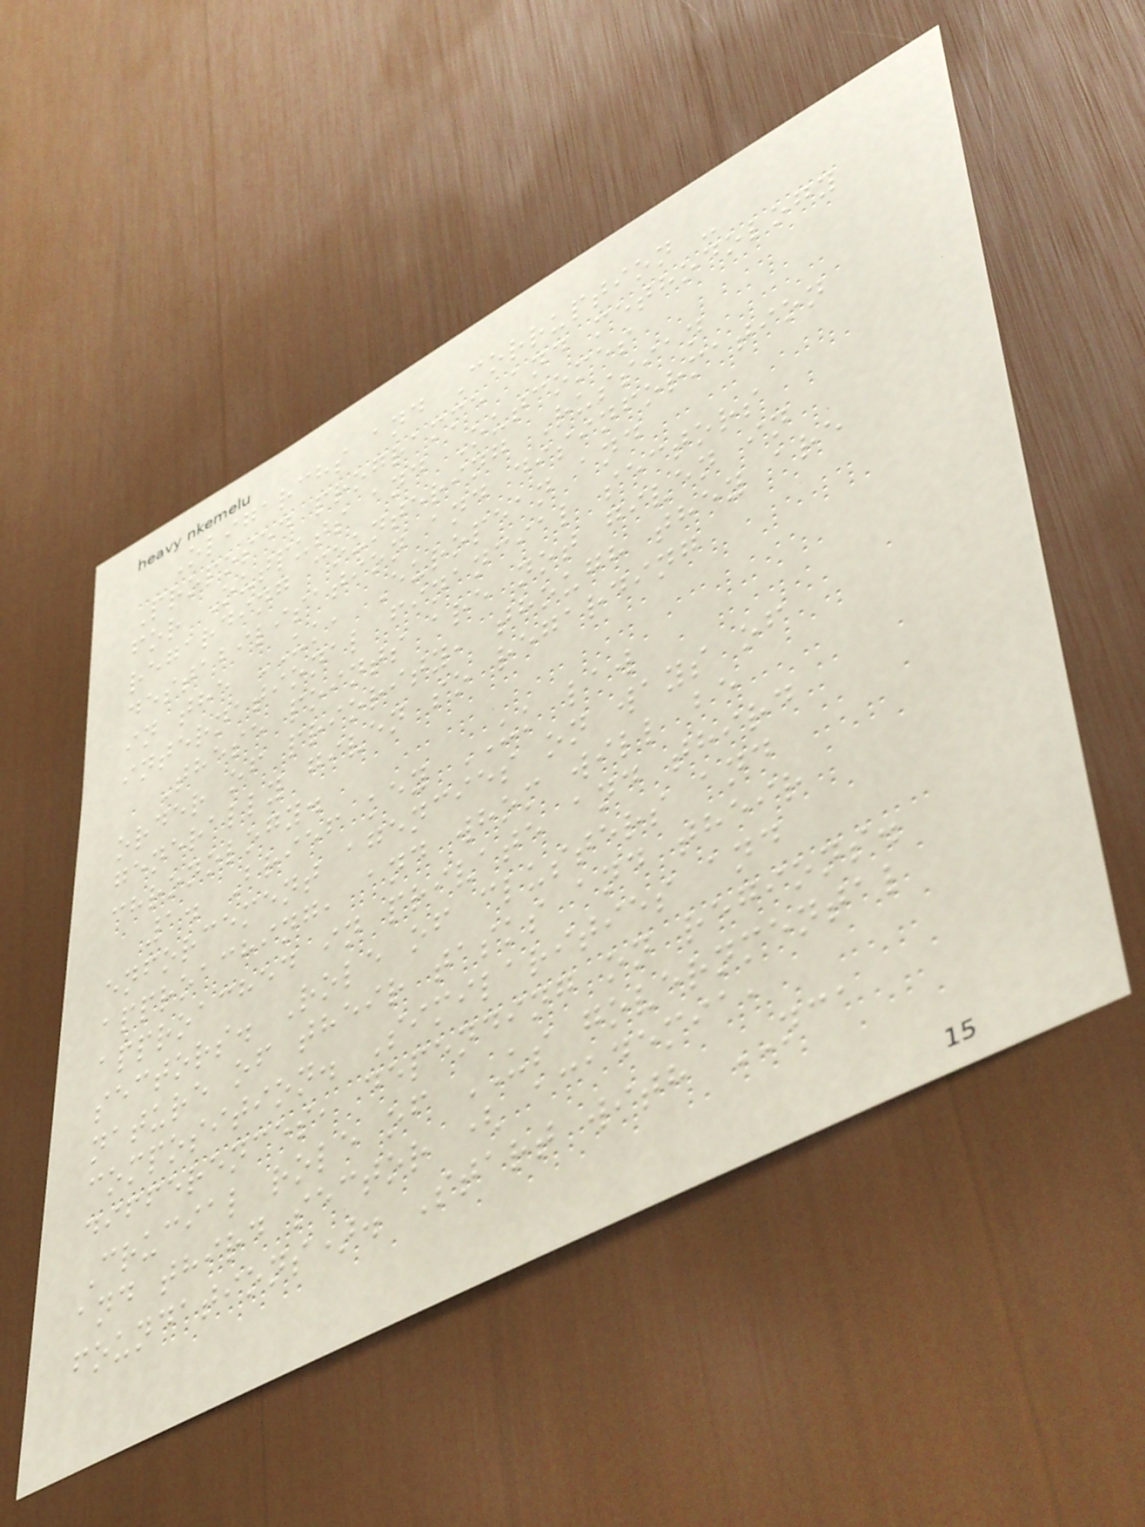Oligarchs and Corruption -
Proposed programme and methodology
for Outputs and Outcomes
regarding countering Russian
destabilisation and disinformation
in the UK, European and
international financial sectors
These points are not given in
order of priority, though they are
generally given so regarding
chronology.
1. Brief key UK law
enforcement agencies on ways of
approaching, and whom will be
approached in private and third
sectors. Role of clusters and
nature of their tasks and their
composition. Similarities and
differences, depending on regions.
Crucial role of US governmental
and third sector ( academia,
foundations). Start with NCA
